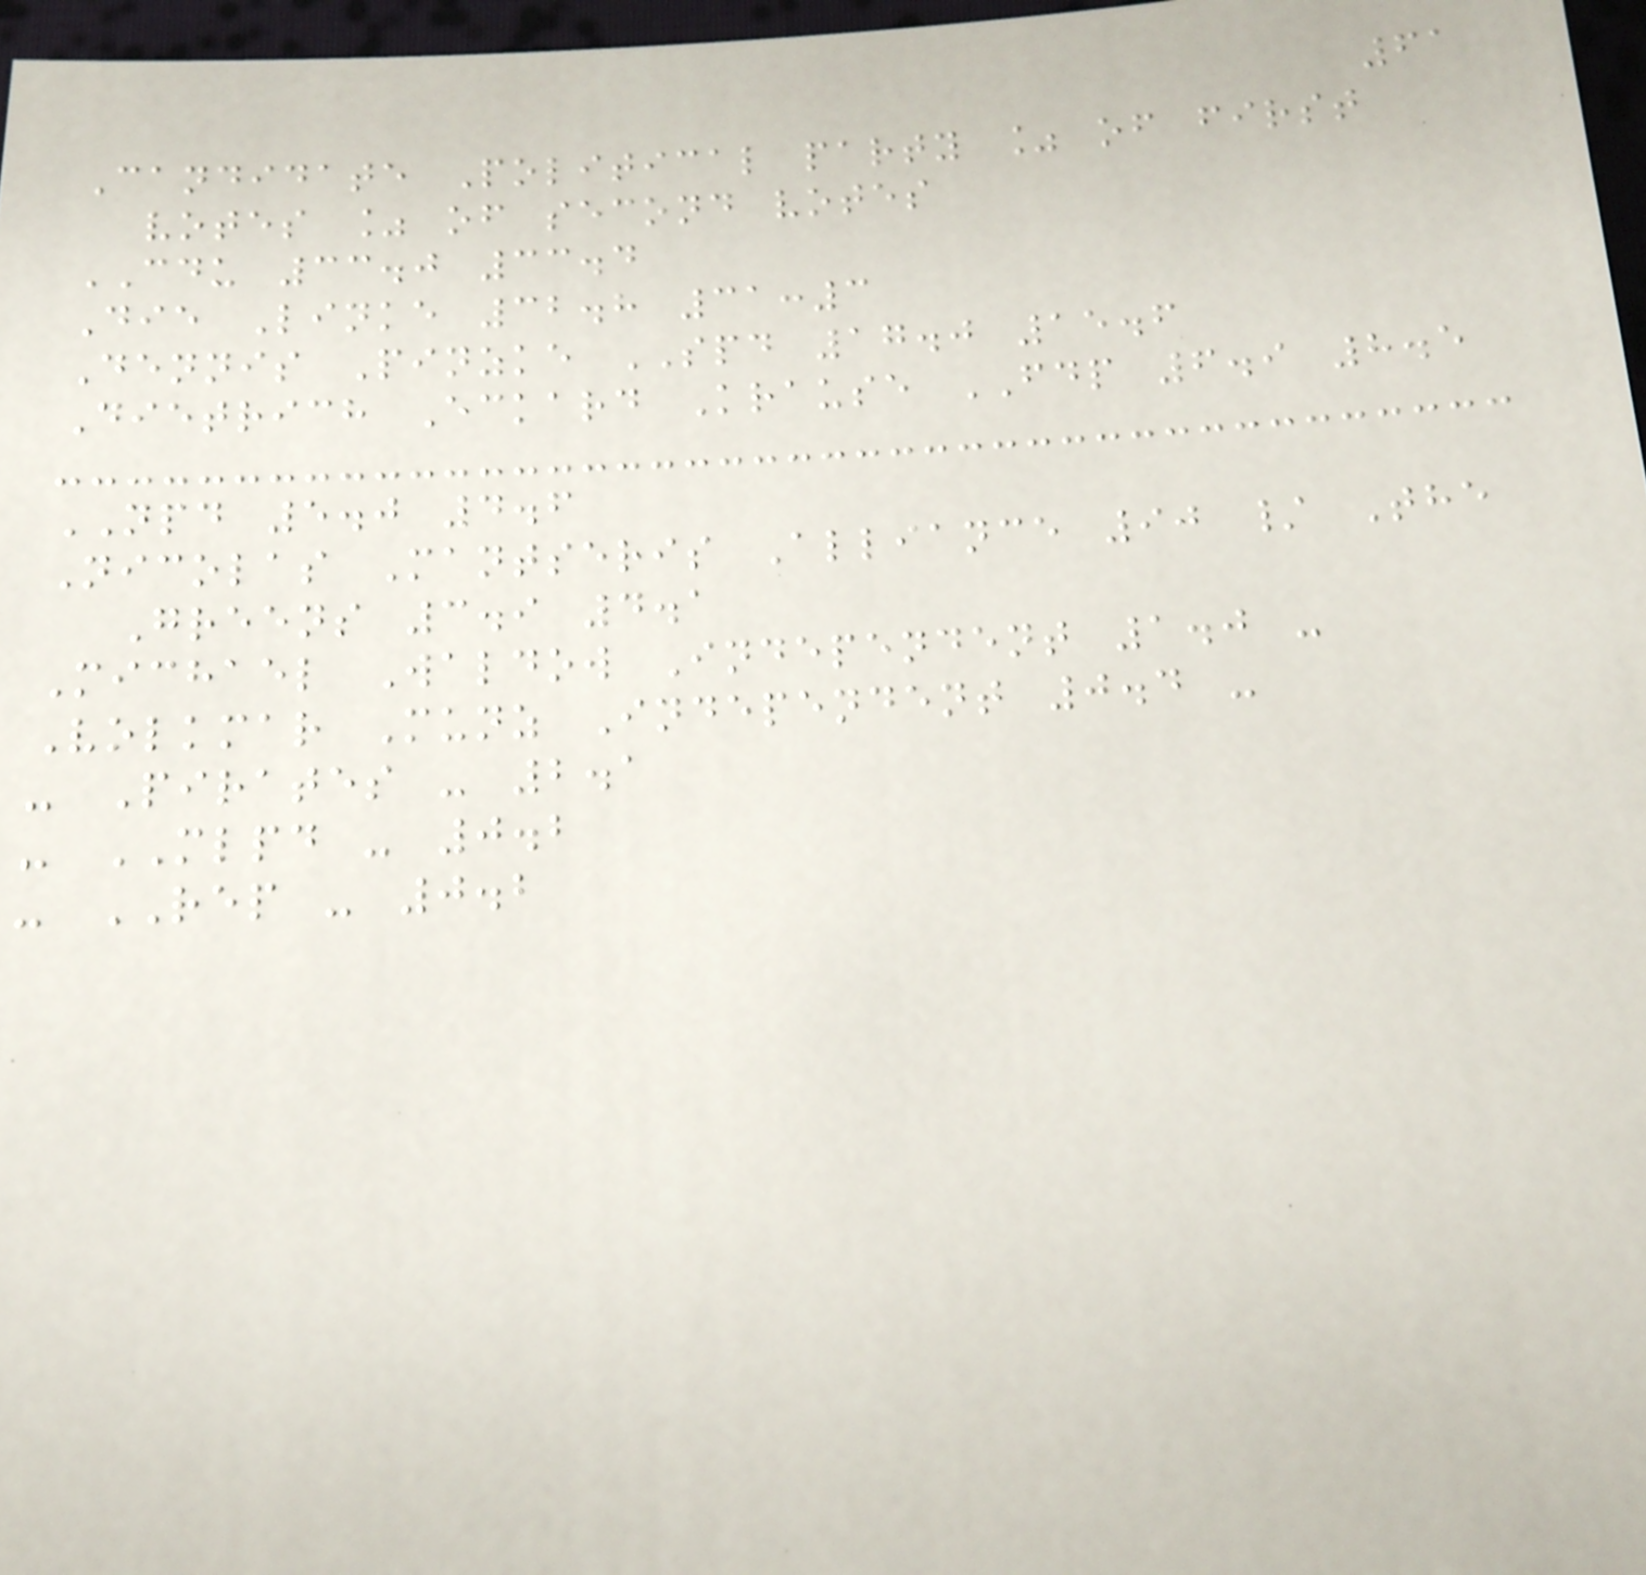61
Candidate Political party % of first
votes % of second votes
CDU 33.0 33.4
Die Linke 32.8 31:3
Dennis Pinzke SPD 17.0 15.6
Dietrich Eckard Krause FDP 6.9 8.5
NPD 5.0 4.6
Nicolas Mantseris Alliance 90 / The
Greens 3.9 4.1
Michael Waldow Independent 1.0 -
Volkmar Munz Independent 0.4 -
- Pirates - 2.1
- MLPD - 0.2
- REP - 0.2
